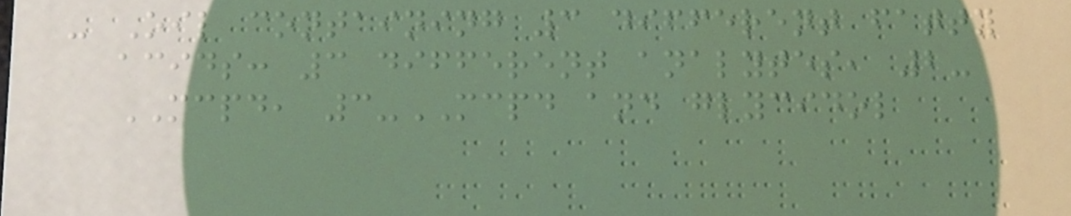- Oil containing 3 different fatty
acids: 3 different analytes, 2-
MCPD, 3-MCPD and glycidol
